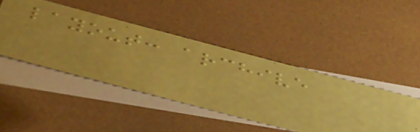layout: archive
